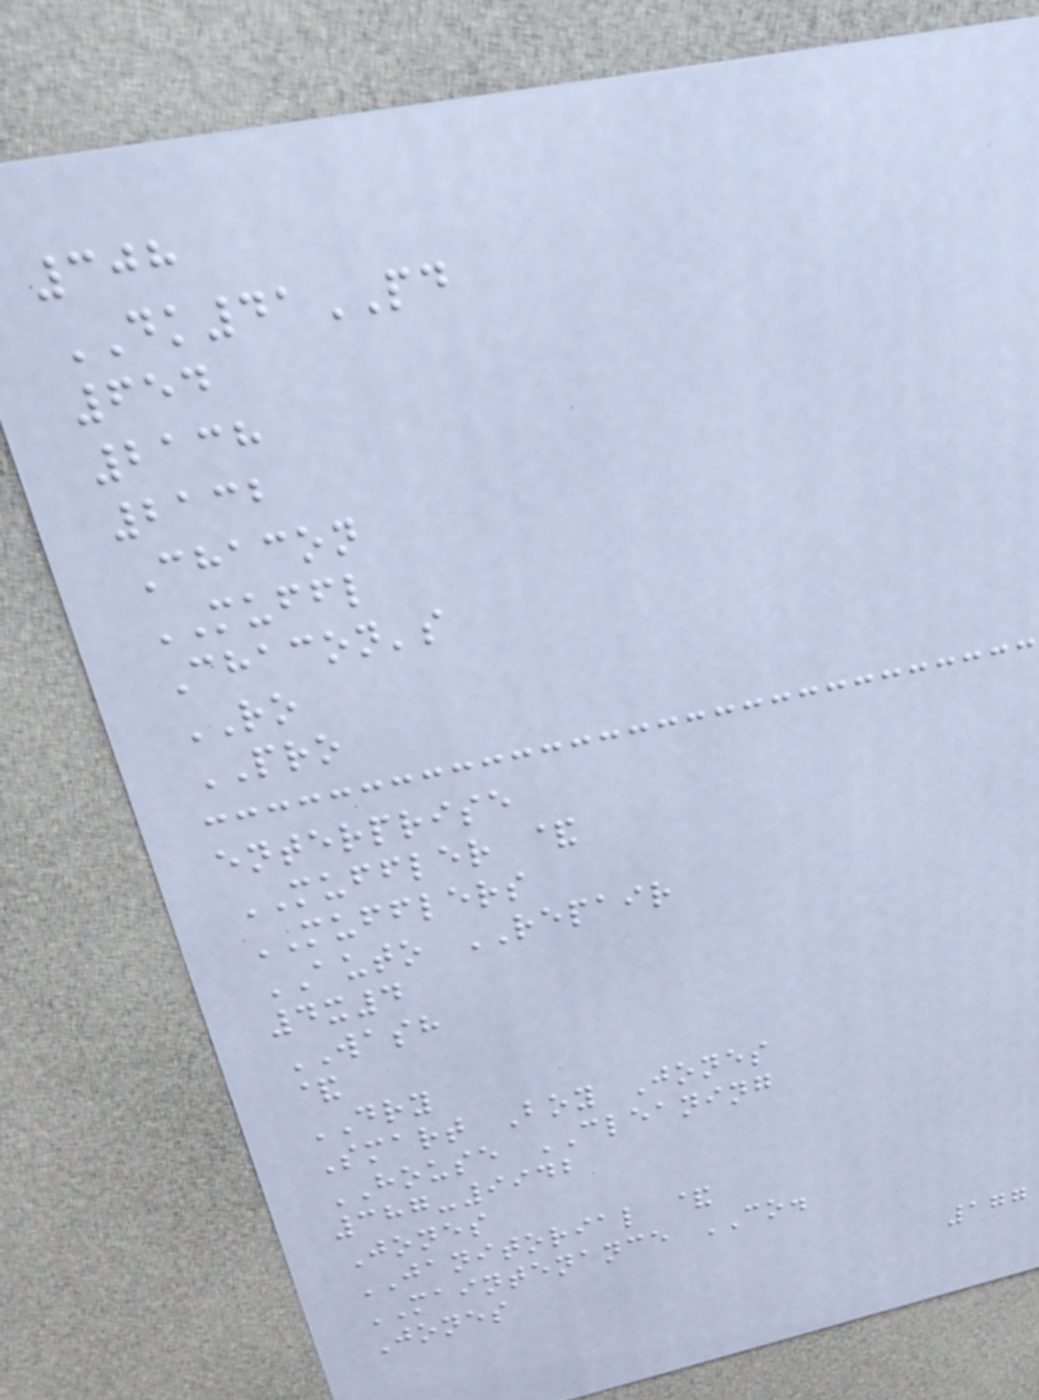308
DK41PD
654
2138
2132
Chacon
MUFFL
Chacon's
RO
PRO
enterprise
MUFFLER &
MUFFLERS
AUTO REPAIR
4x4
WASH
&
DRY
Smart Boy Jones
HOUSE CLEANING
387-9942
Jones
JANITORIAL &
MAINTENANCE CO.
Jones
177
